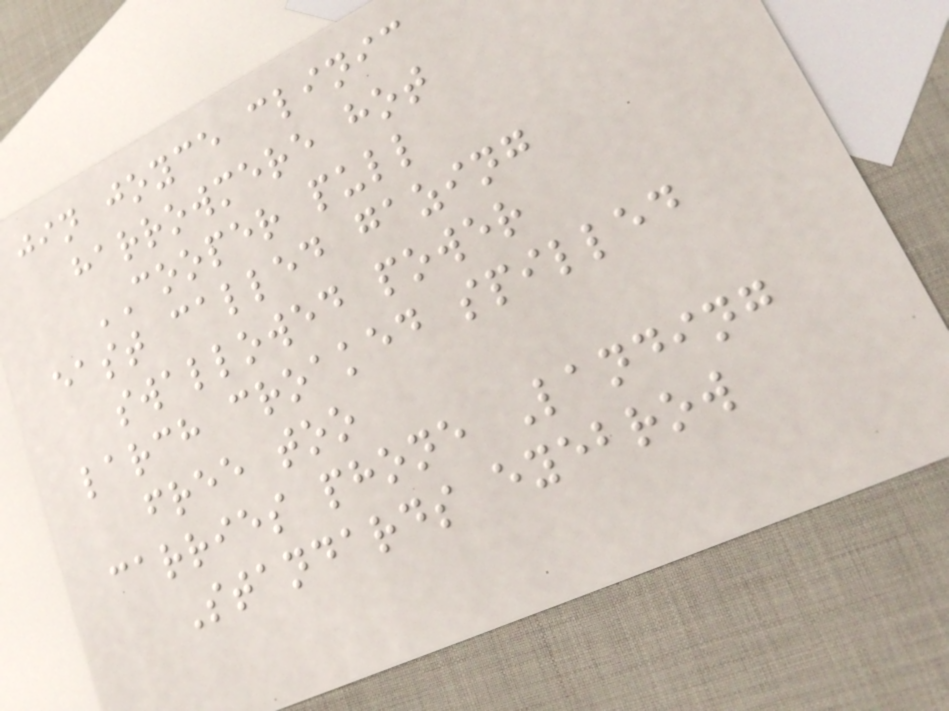jin joyce clinic
harrowmere hot
COOPER pull
east called gazing
swallowed power
larch croaked spilled
free too
carries phone Landing
Standards eyebrow
